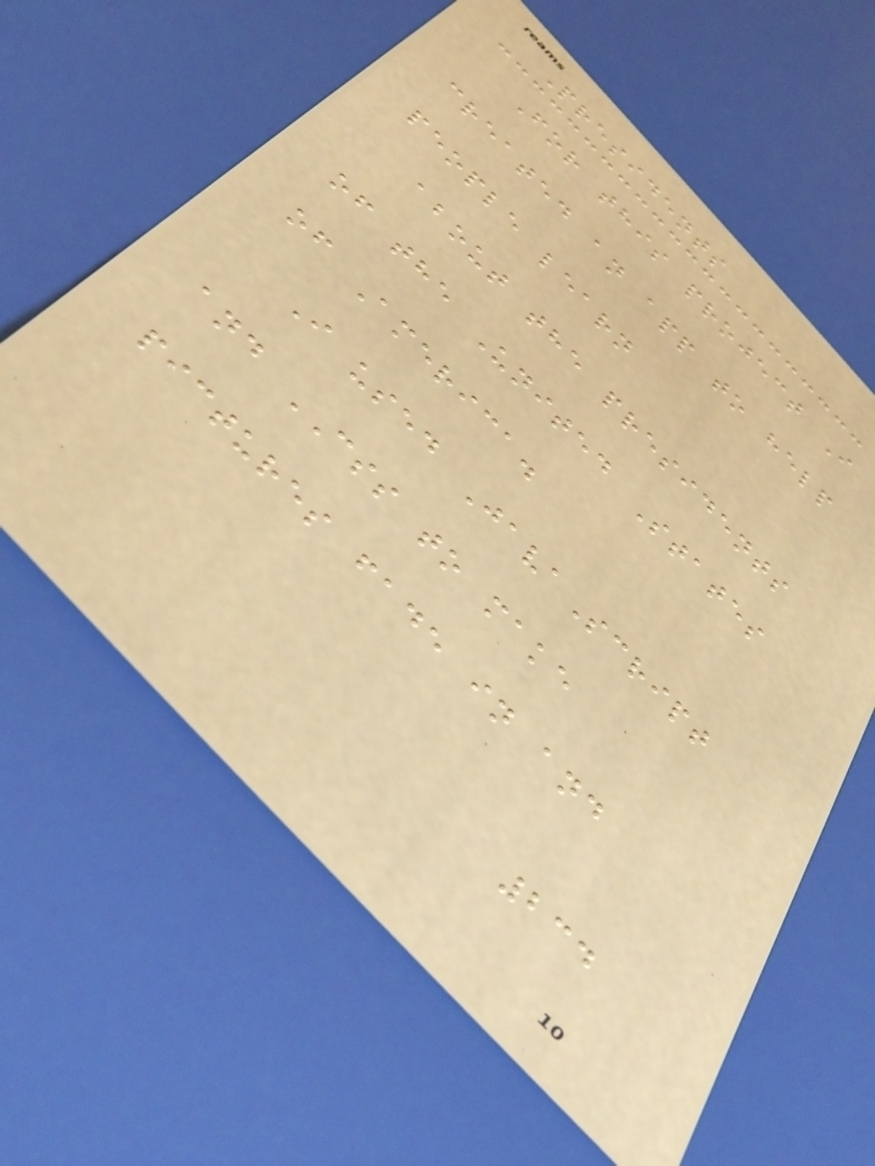Presidents
For this project I
created an app to help
people learn
about the presidents
of the United States
of America.
I used JavaScript
and CSS to make
pictures fade in and
234
